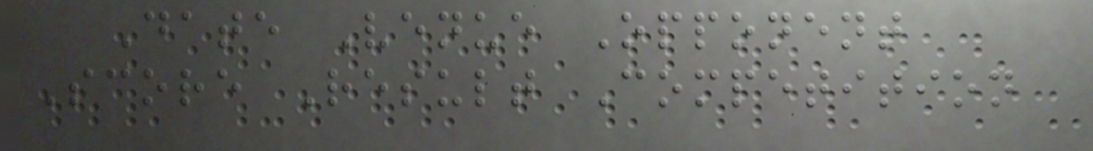Date Venue Opponent
Score Result Competition
